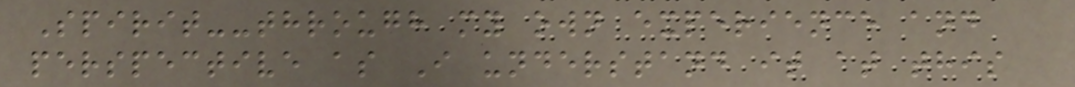Spirit--through my own experience and
perspective as I understand it at this
